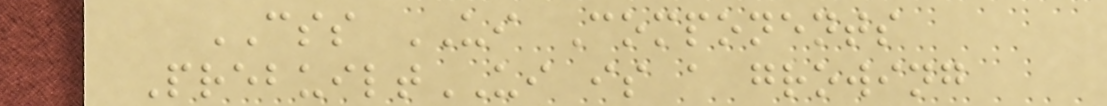CSS UI Components
PrebuiltUI is a growing
